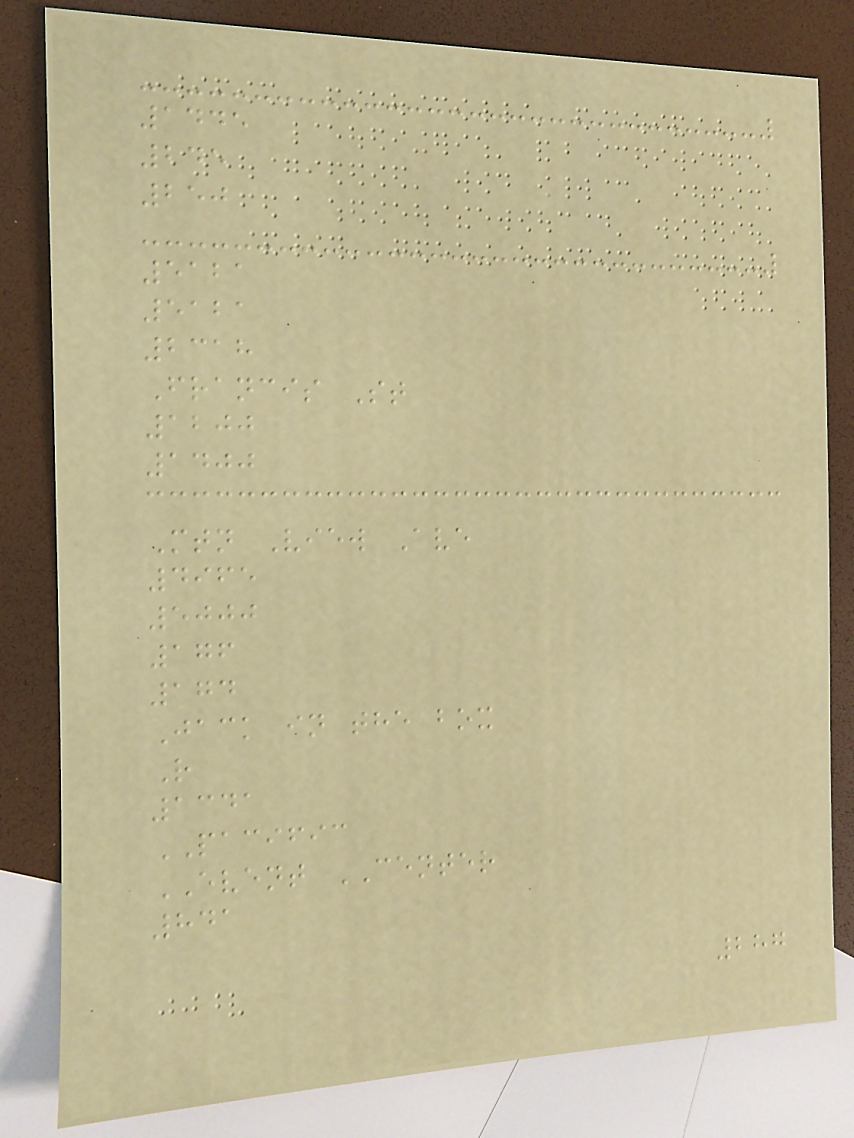1445
245
250
5121
5121
2318
Francis St
1200
1400
Mtn View Ave
4965
5000
176
174
Jack in the box
R
1341
PACIFIC
EVENT CENTER
841
287
